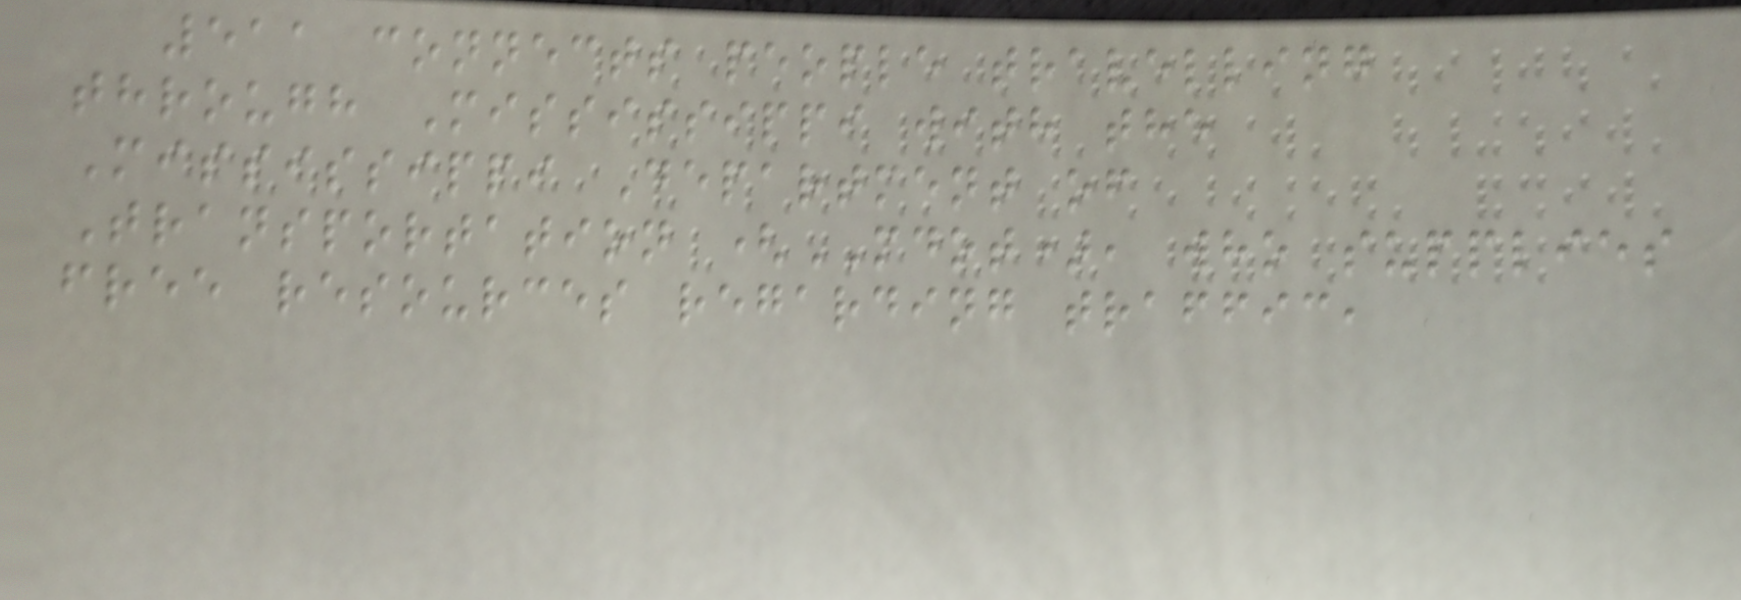511 connects people travelling
through Mississippi with the
Mississippi Department of
Transportation (MDOT), who supplies
free resources regarding traffic,
